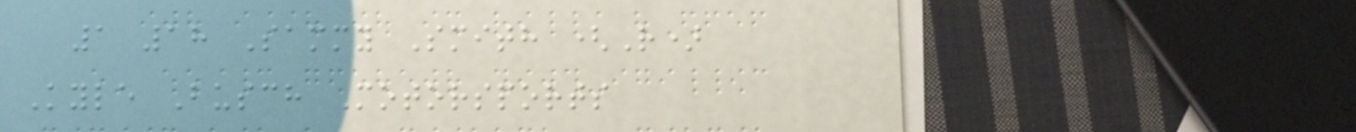1 18 Sammy Smith (R)
Kyle Busch Motorsports
